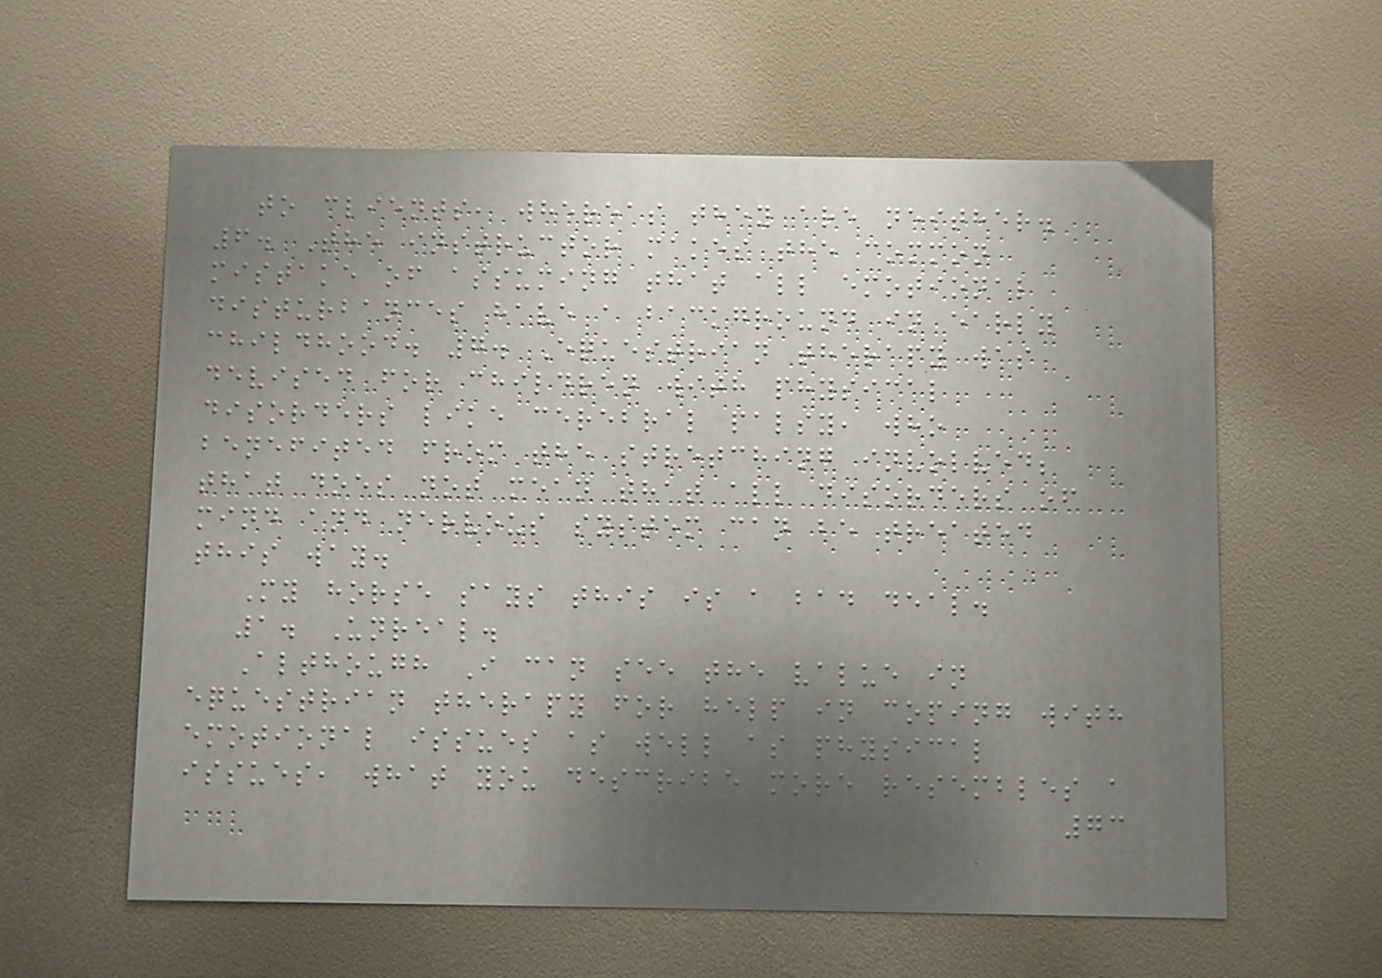to clients, whereas they are neither.
6. The instructor makes the common
mistake of assuming that all emotional
disturbances have a background in early
childhood. 7. Equestrian therapy was
devised for children with physical
disorders like cerebral palsy, who
benefited from the stretching involved;
that does not mean that all disorders of
mind and nervous system can be treated
this way.
My horse says this is a bad deal.
1. Unreal.
Although I can see the value in
equestrian therapy for help in coping with
emotional issues as well as physical
issues, what you describe more resembles a
73
